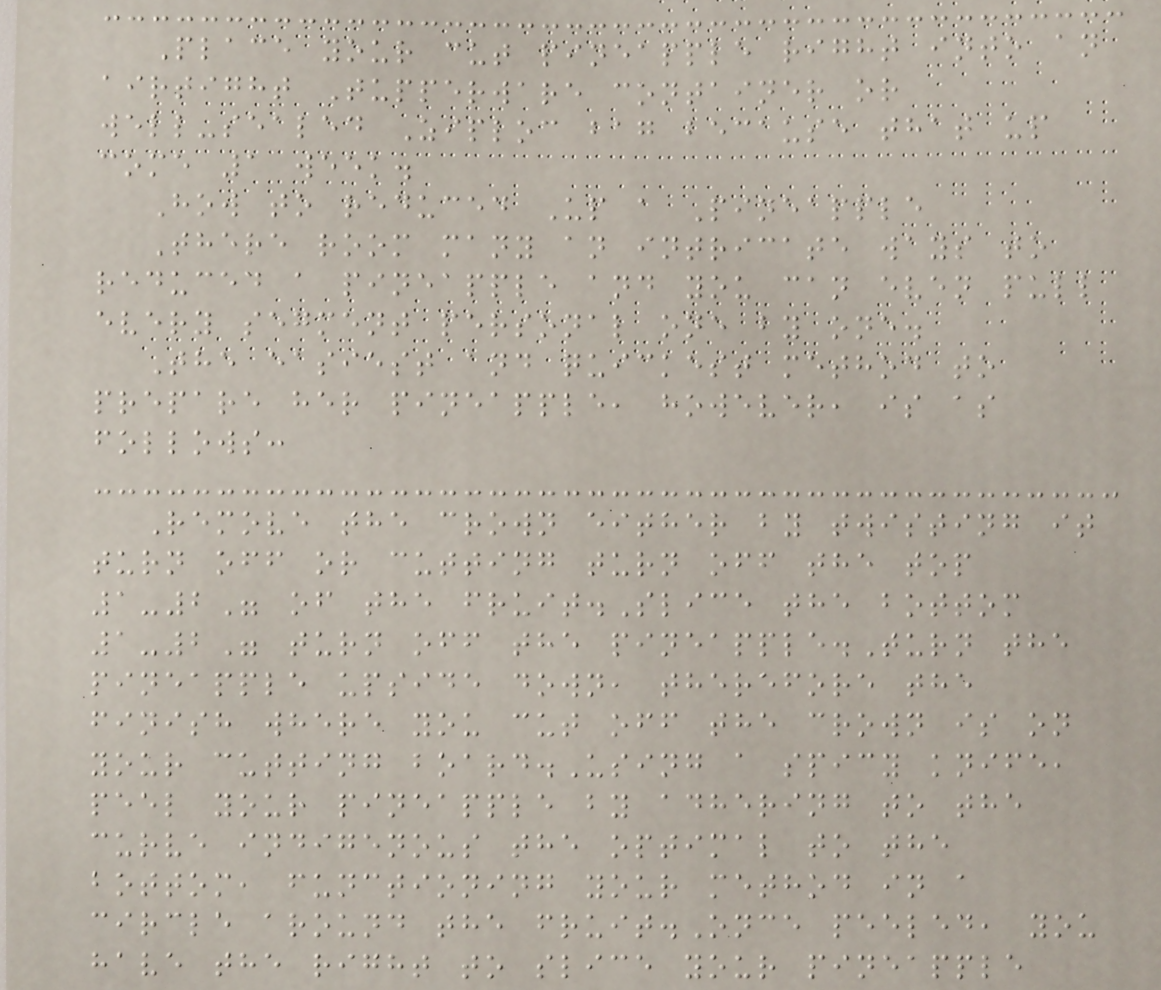Place your cut pineapple right into an
airtight Tupperware container or
well-sealed Ziploc bag because that up
come 1 week.
How to reduced Up a Pineapple
There room many an intricate ways to
reduced a pineapple and you can even pull
every segment personal one by one.
The easiest and quickest method to
prepare her pineapple, however, is as
follows:
Remove the crown either by twisting it
turn off or cutting turn off the top
1-2" of the fruit.Slice the bottom
1-2" turn off the pineapple.Turn the
pineapple upside down, therefore the
finish where you cut off the crown is on
your cutting board.Using a spicy knife,
peel your pineapple by adhering to the
curve indigenous the optimal to the
bottom, functioning your method in a
circle around the fruit.Once peeled, you
have the right to slice your pineapple
